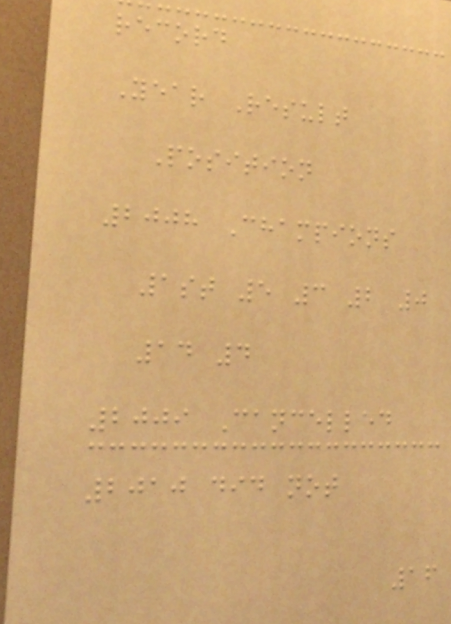record
Year Result
Position
2008 Champions
1st 5 3 2 0
14 4
2009 Cancelled
2010 did not
16
